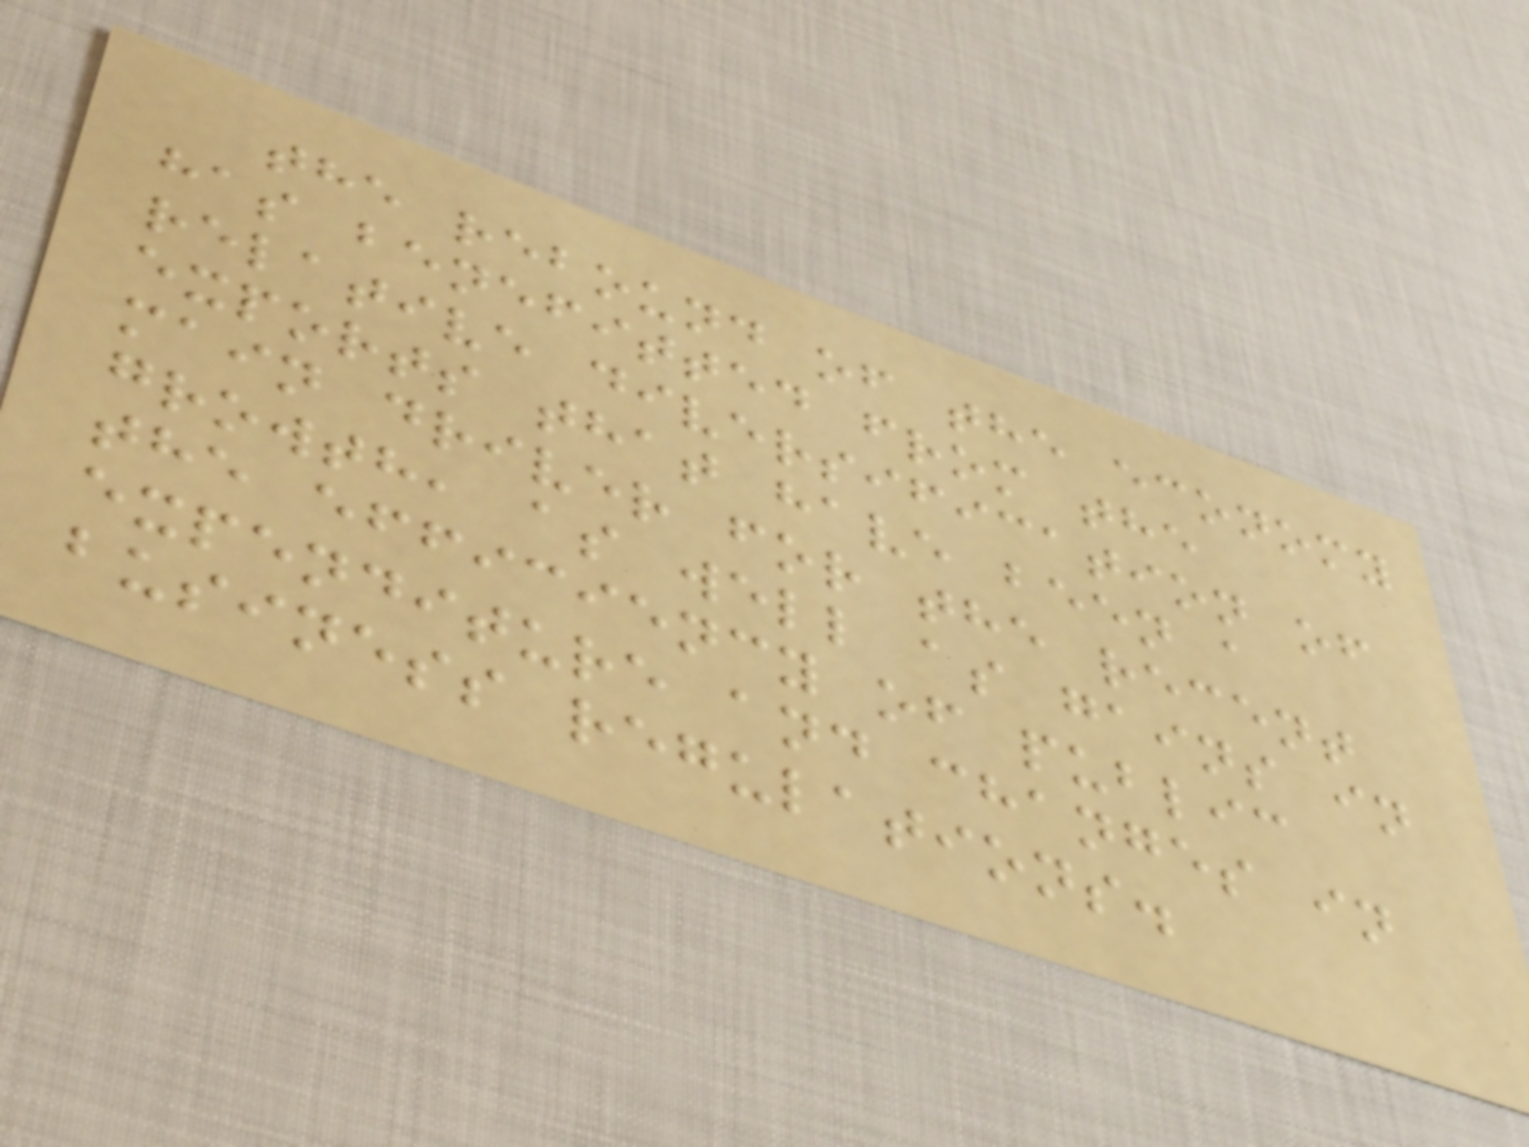the rebound of the economy
has benefitted from the
relative diversification of
exports that have been a
main driver for the recent
growth, as well as gains in
the efficiency of public
expenditure and changes in
business regulations.
